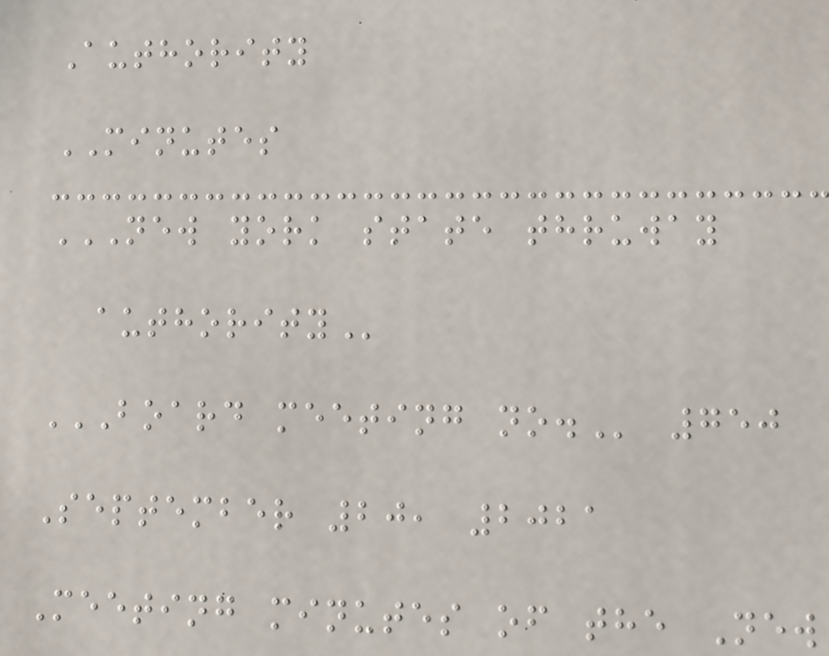Authority
MINUTES
NEW YORK STATE THRUWAY
AUTHORITY
BOARD MEETING NO. 750
September 20, 2021
Meeting minutes of the New
